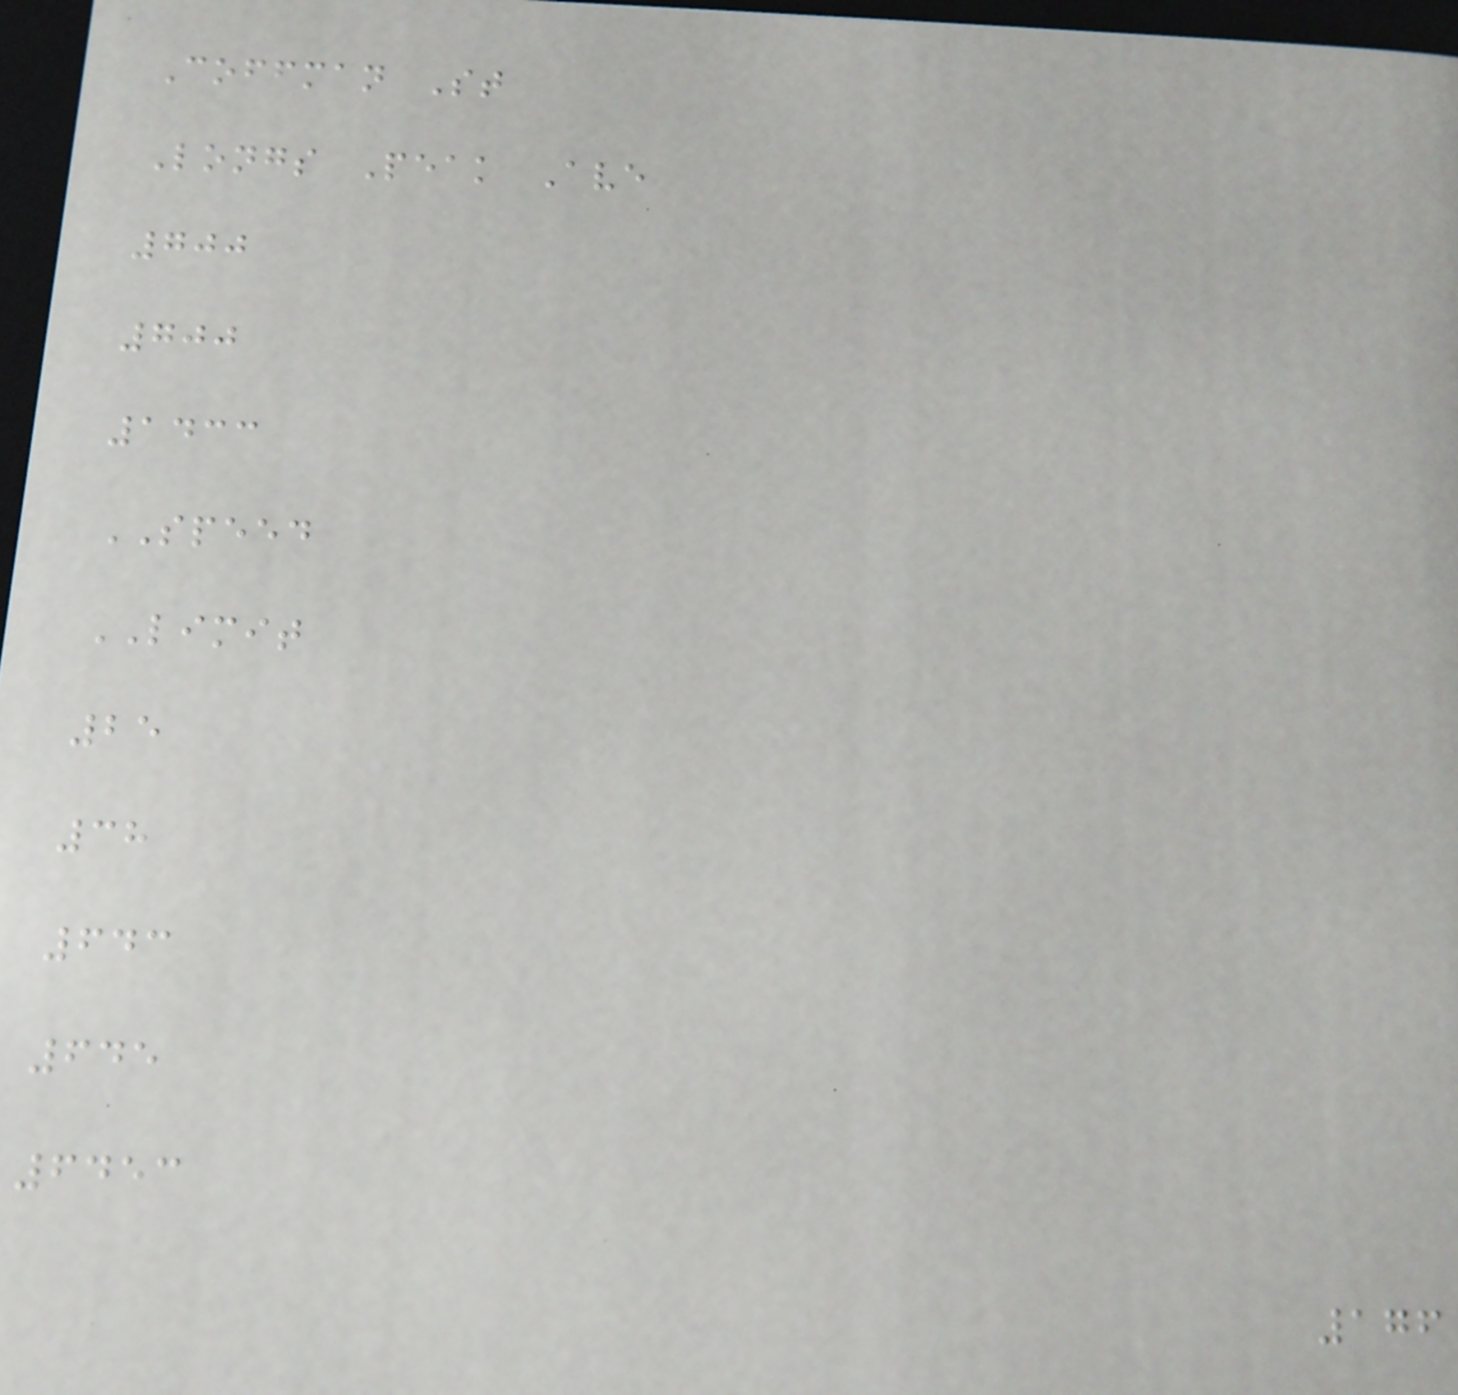Coffman St
Longs Peak Ave
700
700
1433
SPEED
LIMIT
25
38
643
645
6453
176
